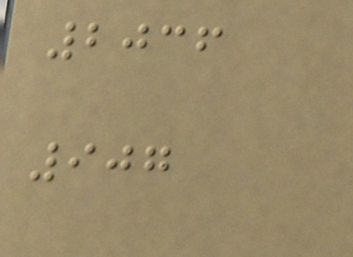2036
907
